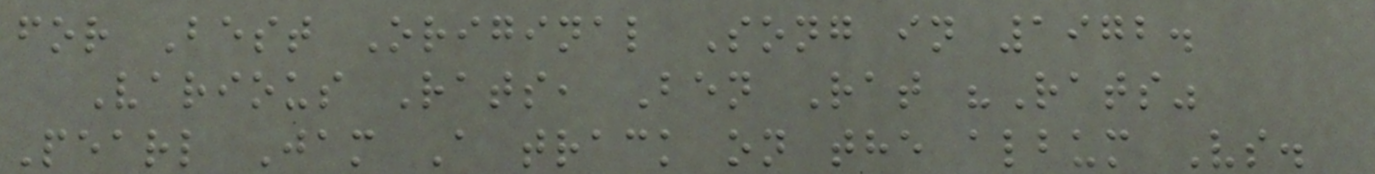for Best Original Song in 1972.
Various Rats, Ben Rat "Rats"
Pearl Jam A track on the album Vs.
